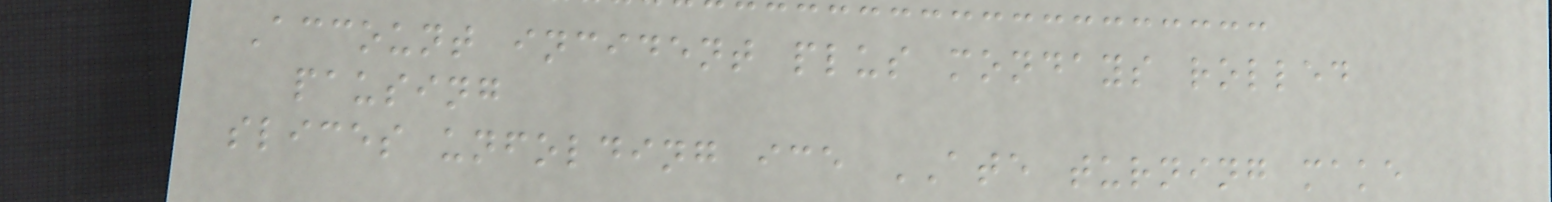Account incident plus mondays rolled
pausing
slices unfolding ice ATE turning make
